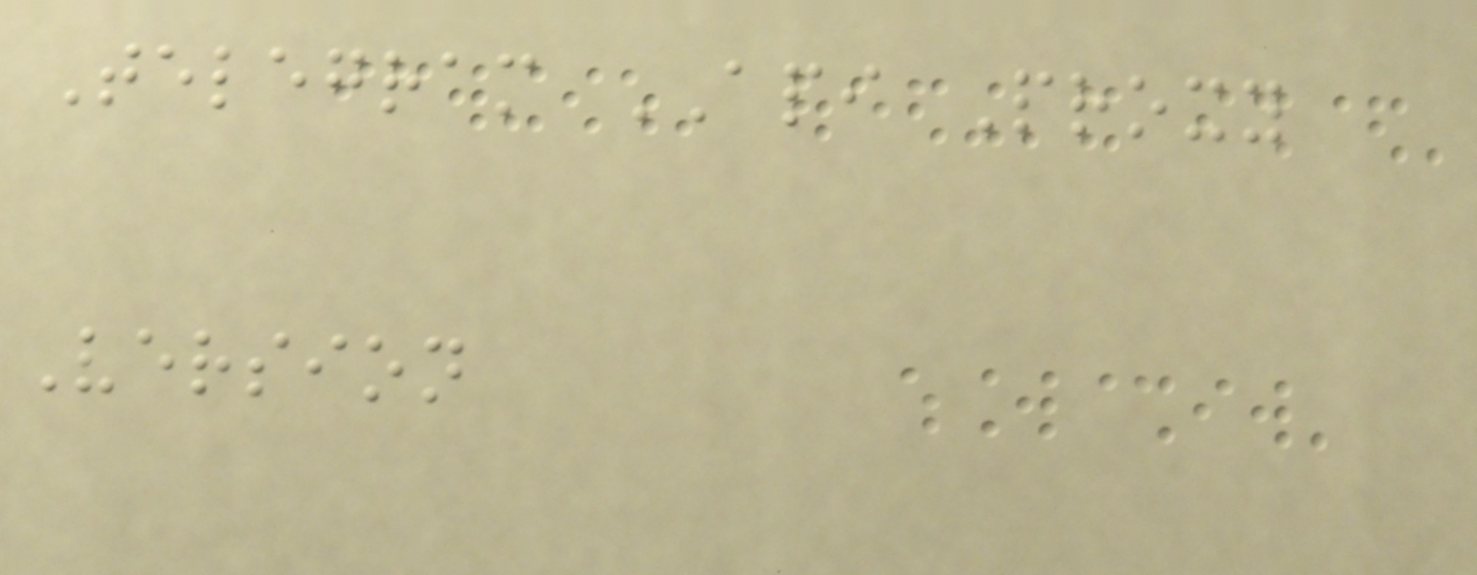Telegram API Proxy
Version
